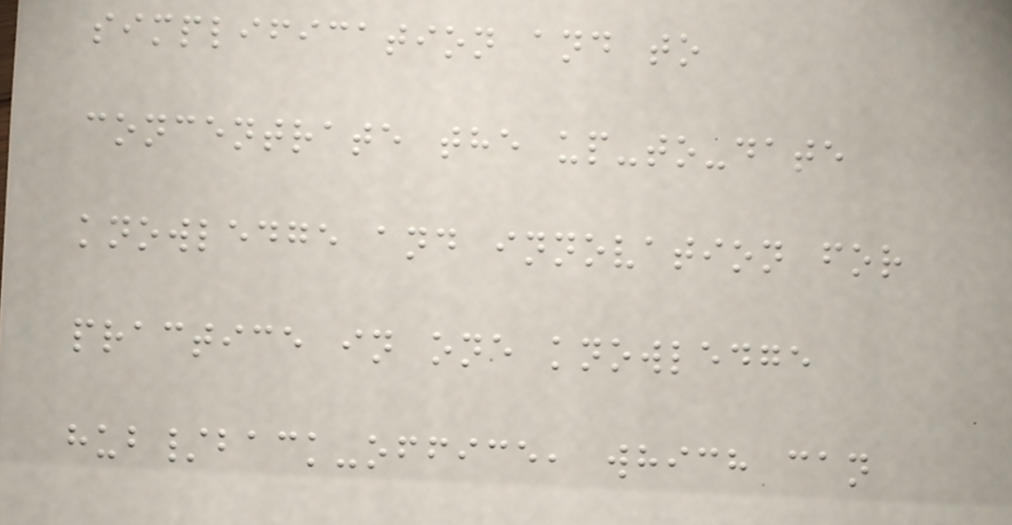simplification and to
concentrate the up-to-date
knowledge and innovation for
practice in one knowledge
hub/back-office, which can
